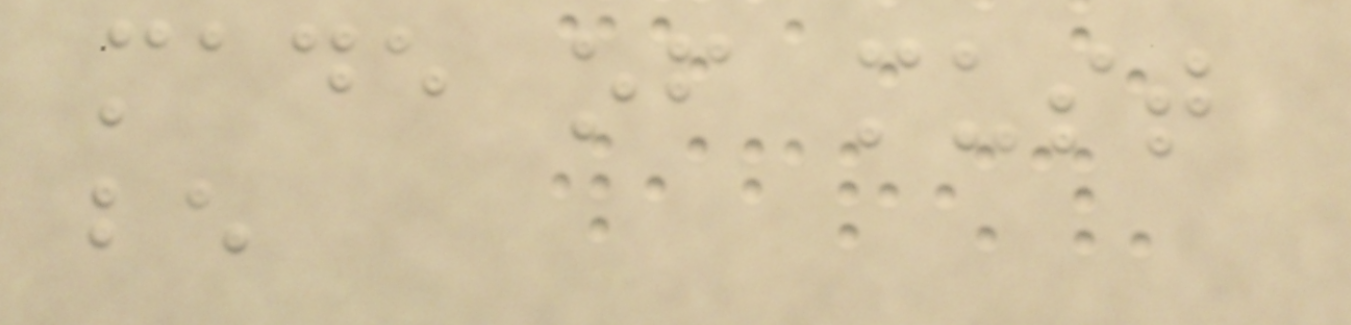made of must
be
